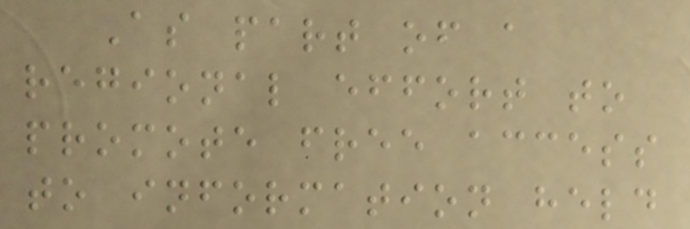As part of a
regional effort to
promote free access
to information held
